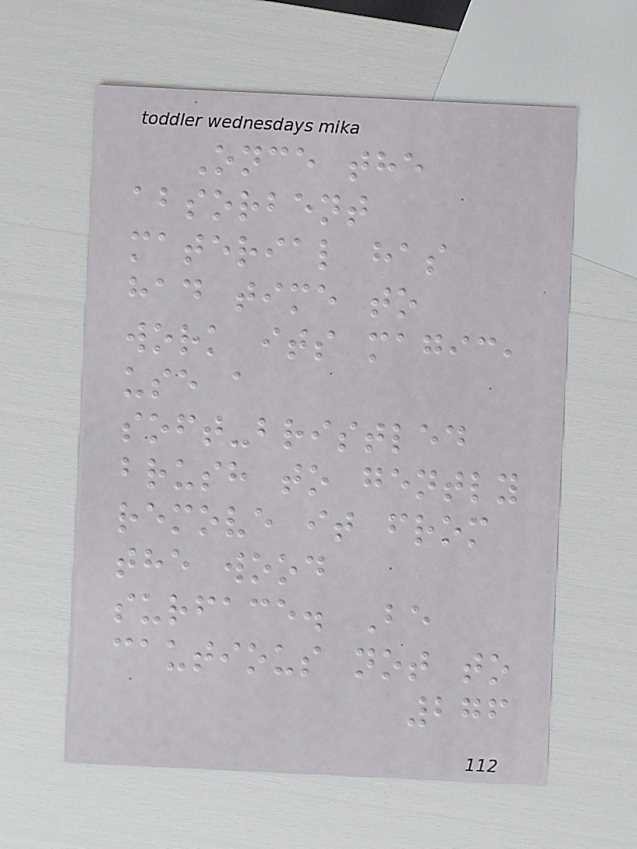Once the
absorbent
material has
had time to
work its magic,
use a
soft-bristled
brush to gently
remove it from
the wood
surface. Be
cautious not to
276
